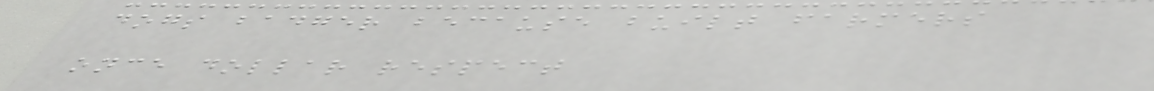dogs badger because built farmers
once dollar respect
